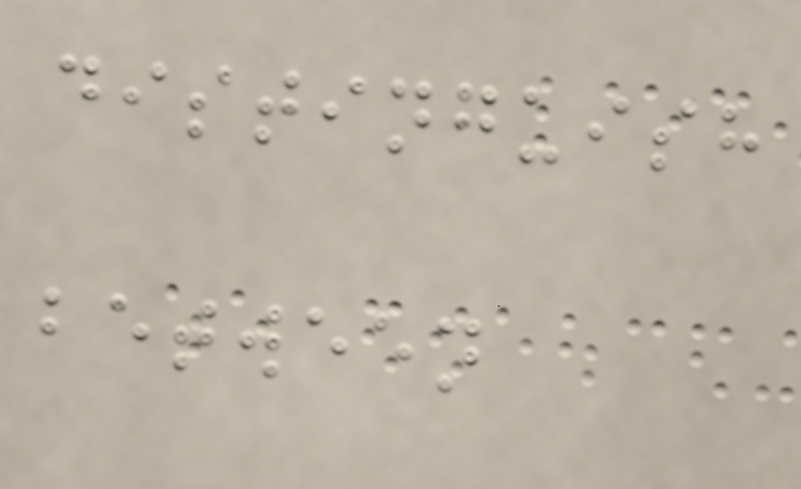distinguish
between
